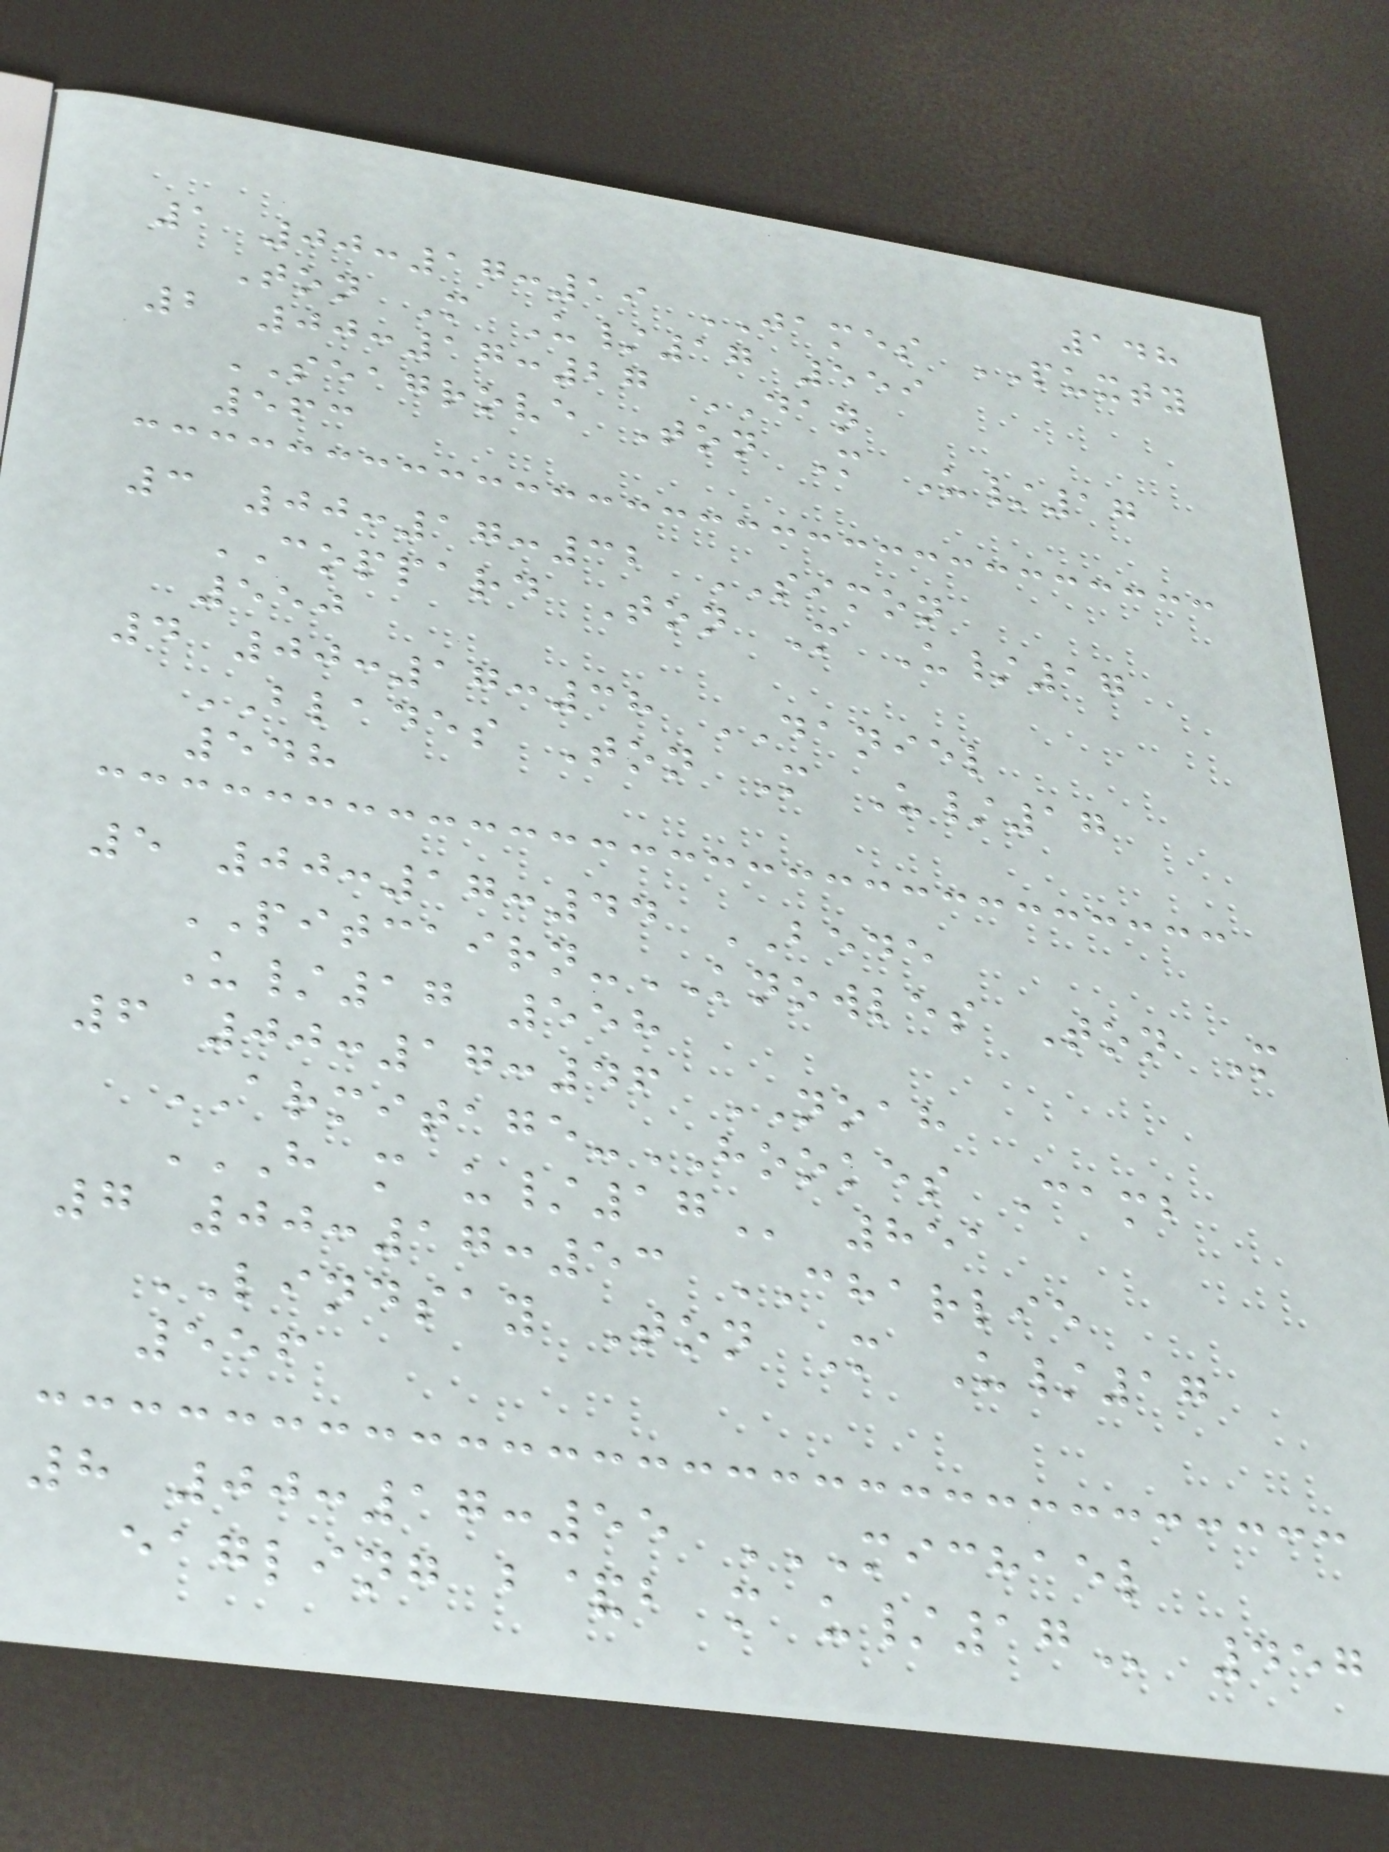148
1 00:17:19 JAMES PUXTY
Ton M U/17 559
2 00:17:27 DAN
SEAGROVE Ton M U/17
563
3 00:17:32 SIMON
COPPARD Ton M U/17
550
4 00:17:38 DANIEL
BLADES Ton M U/17
548
5 00:17:44 BEDE
PITCAIRN-KNOWLES Ton M
U/17 558
6 00:17:46 NOAH
ARMITAGE-HOOKES Camb
H M U/17 851
7 00:17:53 CHARLIE
LINDSAY Ton M U/17
556
8 00:17:55 MICHAEL
EAGLING B&B M U/17 457
